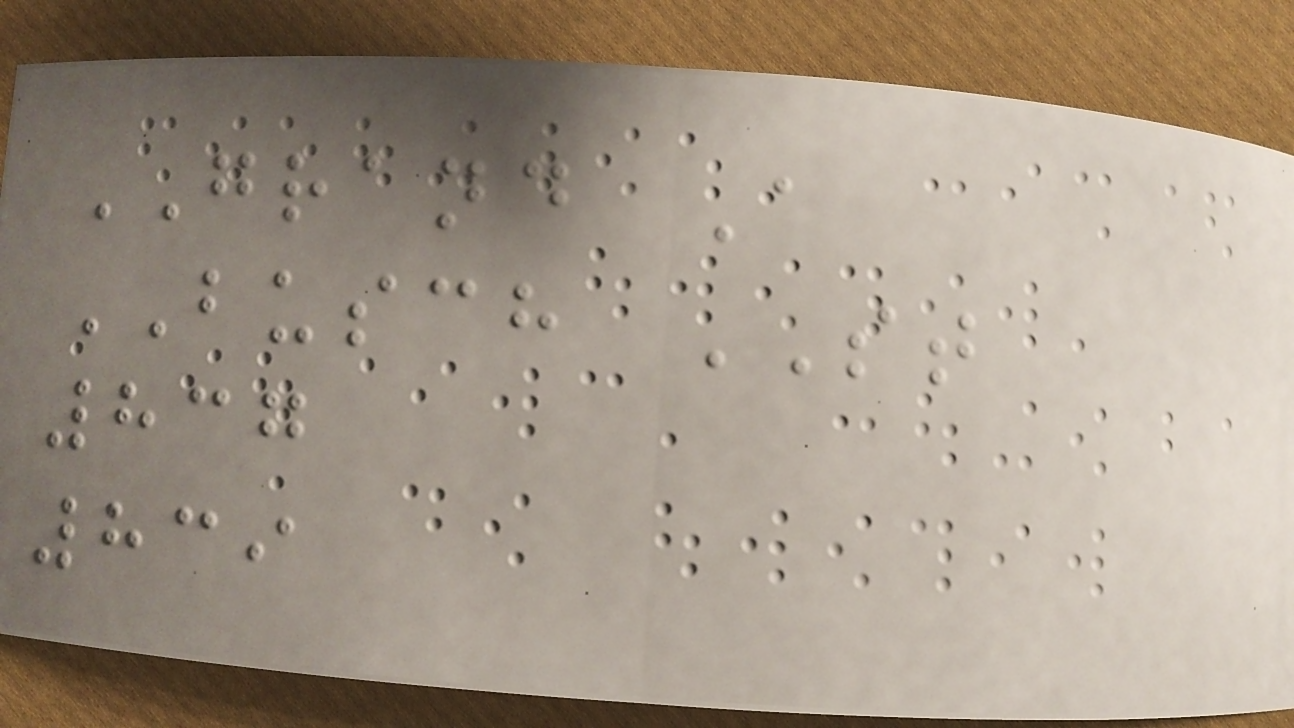GRAND A
BUSCH ST
837
839
